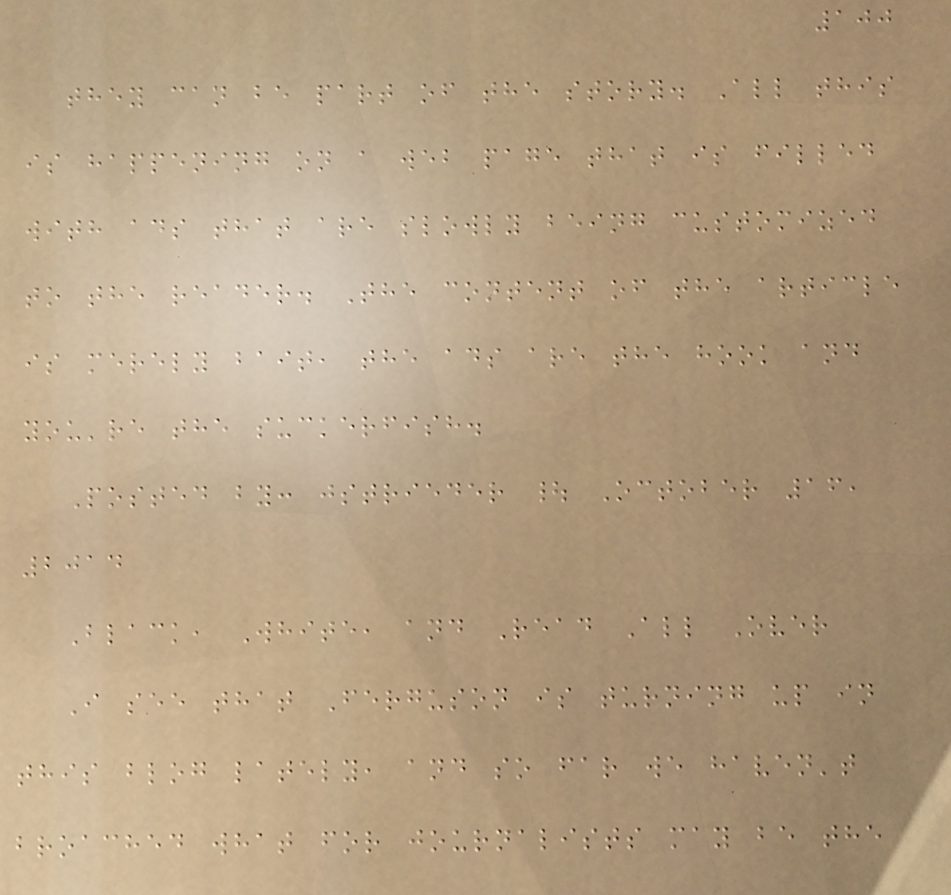100
they can be part of the story. All this
is happening on a web page that is filled
with ads that are slowly being customized
to the reader. The content of the article
is merely bait, the ads are the hook and
you're the suckerfish.
Posted by: jstrieder | October 16,
2014
Black, White, and Read All Over
I see that Ferguson is turning up in
this blog lately, and so far we haven't
broached what for journalists may be the
